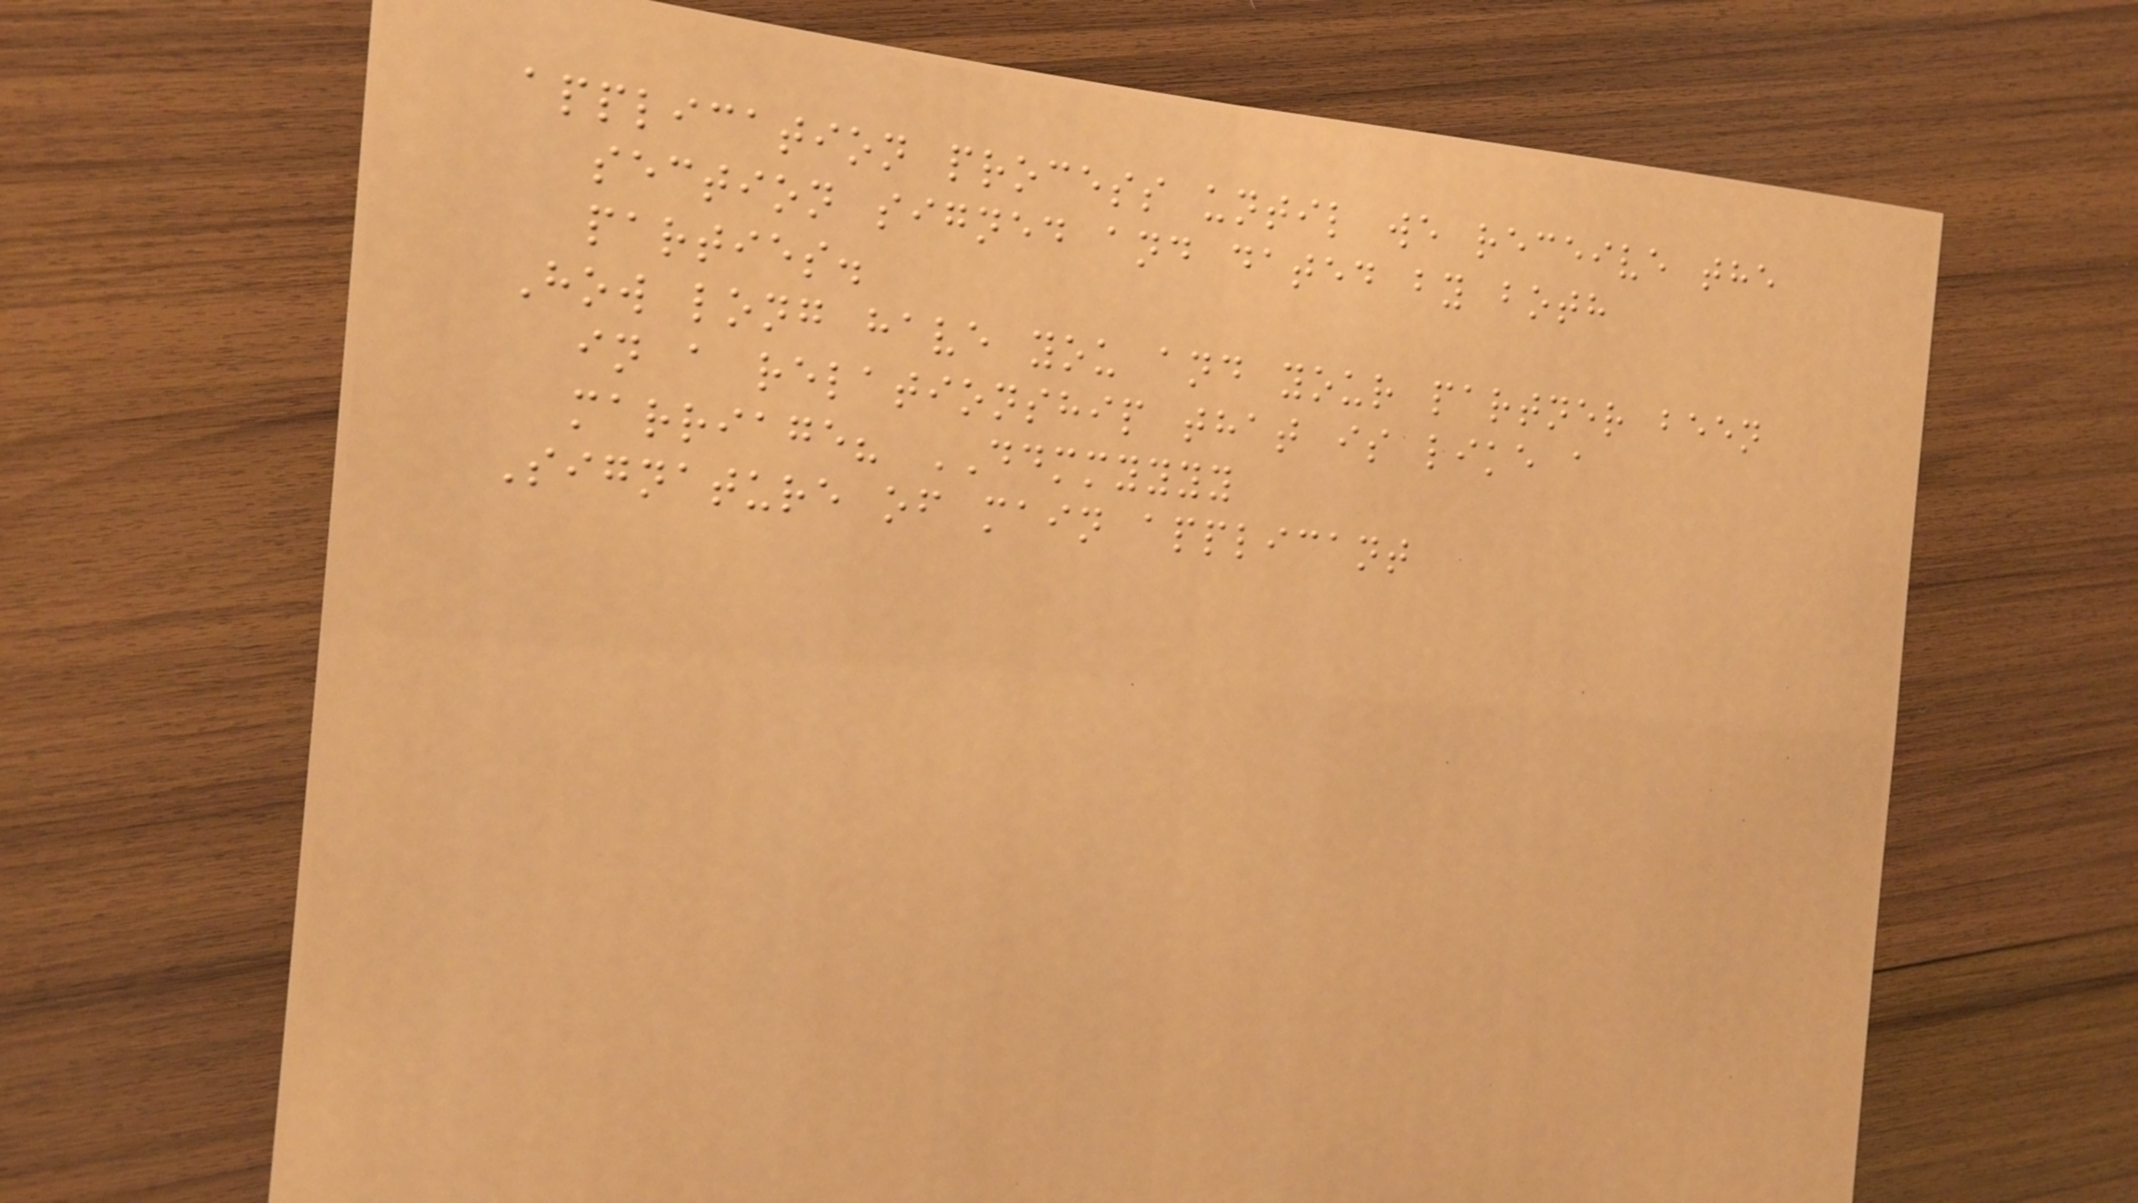application process until we receive the
section signed and dated by both
parties.
How long have you and your partner been
in a relationship that is like a
marriage? DDMMYYYY
Signature of main applicant
